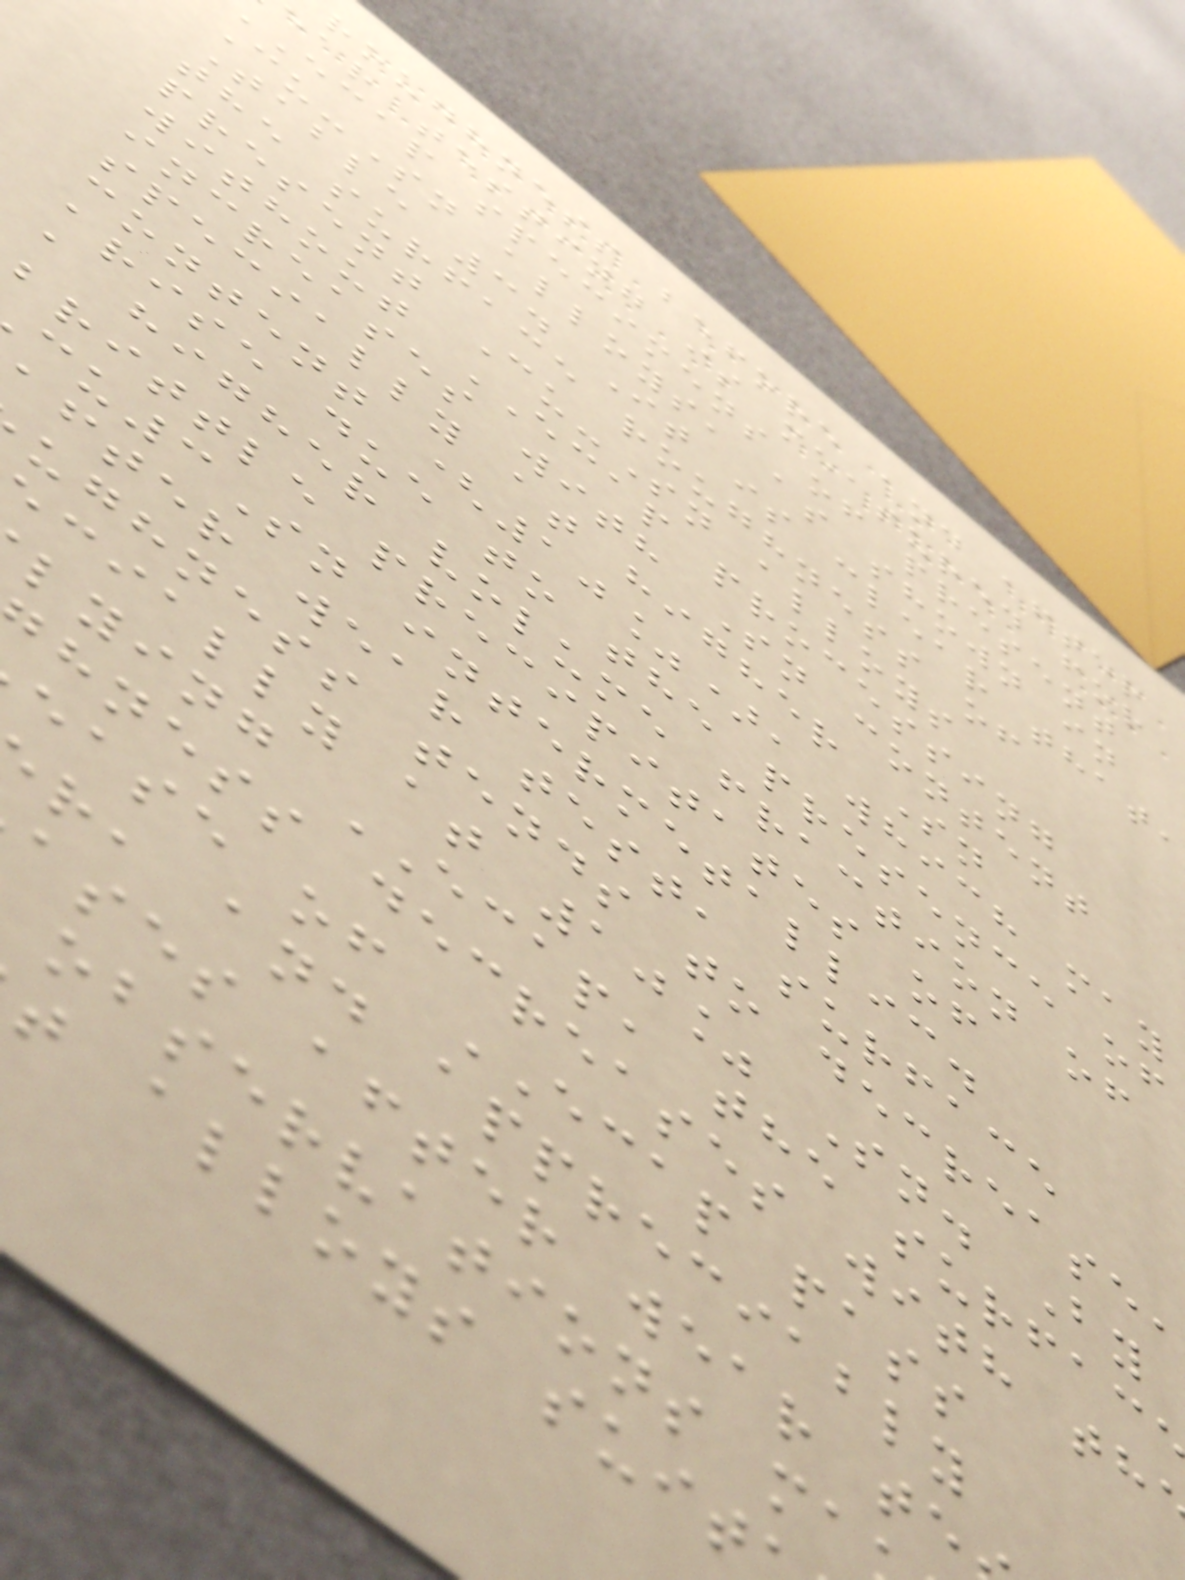roughness before and after
ear testing is measured for
ecap specimens of present
Cu-Sn alloys, as shown in
Table 3. It is clear that,
the surface roughness of
present Cu-Sn alloys
without ECAP processing
increases with Sn content
specially at higher Sn
content (10%), which may
arise due to the presence of
a higher volume fraction of
brittle precipitates of
u3Sn intermetallic.
after wear test, surface
ughness tends to decrease,
cially at 10% Sn. By
lying ECAP, the surfac
hness decreases with th
ease of ECAP pass
r, and appreciably
ases after wear te
observations ma
t alloys suit
